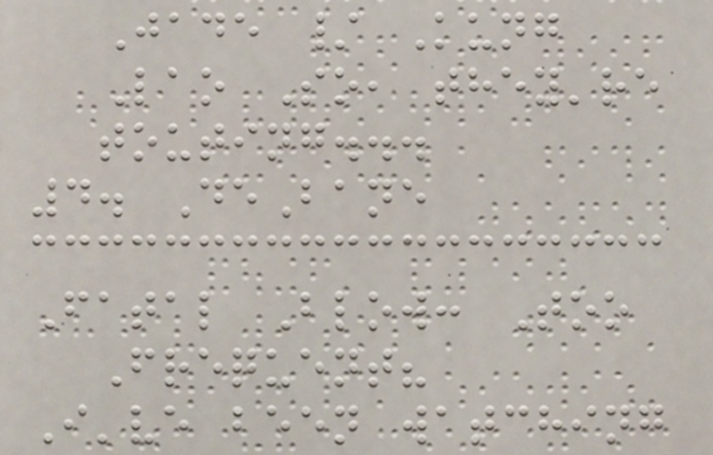Jade / Kung
Lao So, they're
touting...
4. DeBane
Fatal Blow: Too
Frequent?
I've been watching
